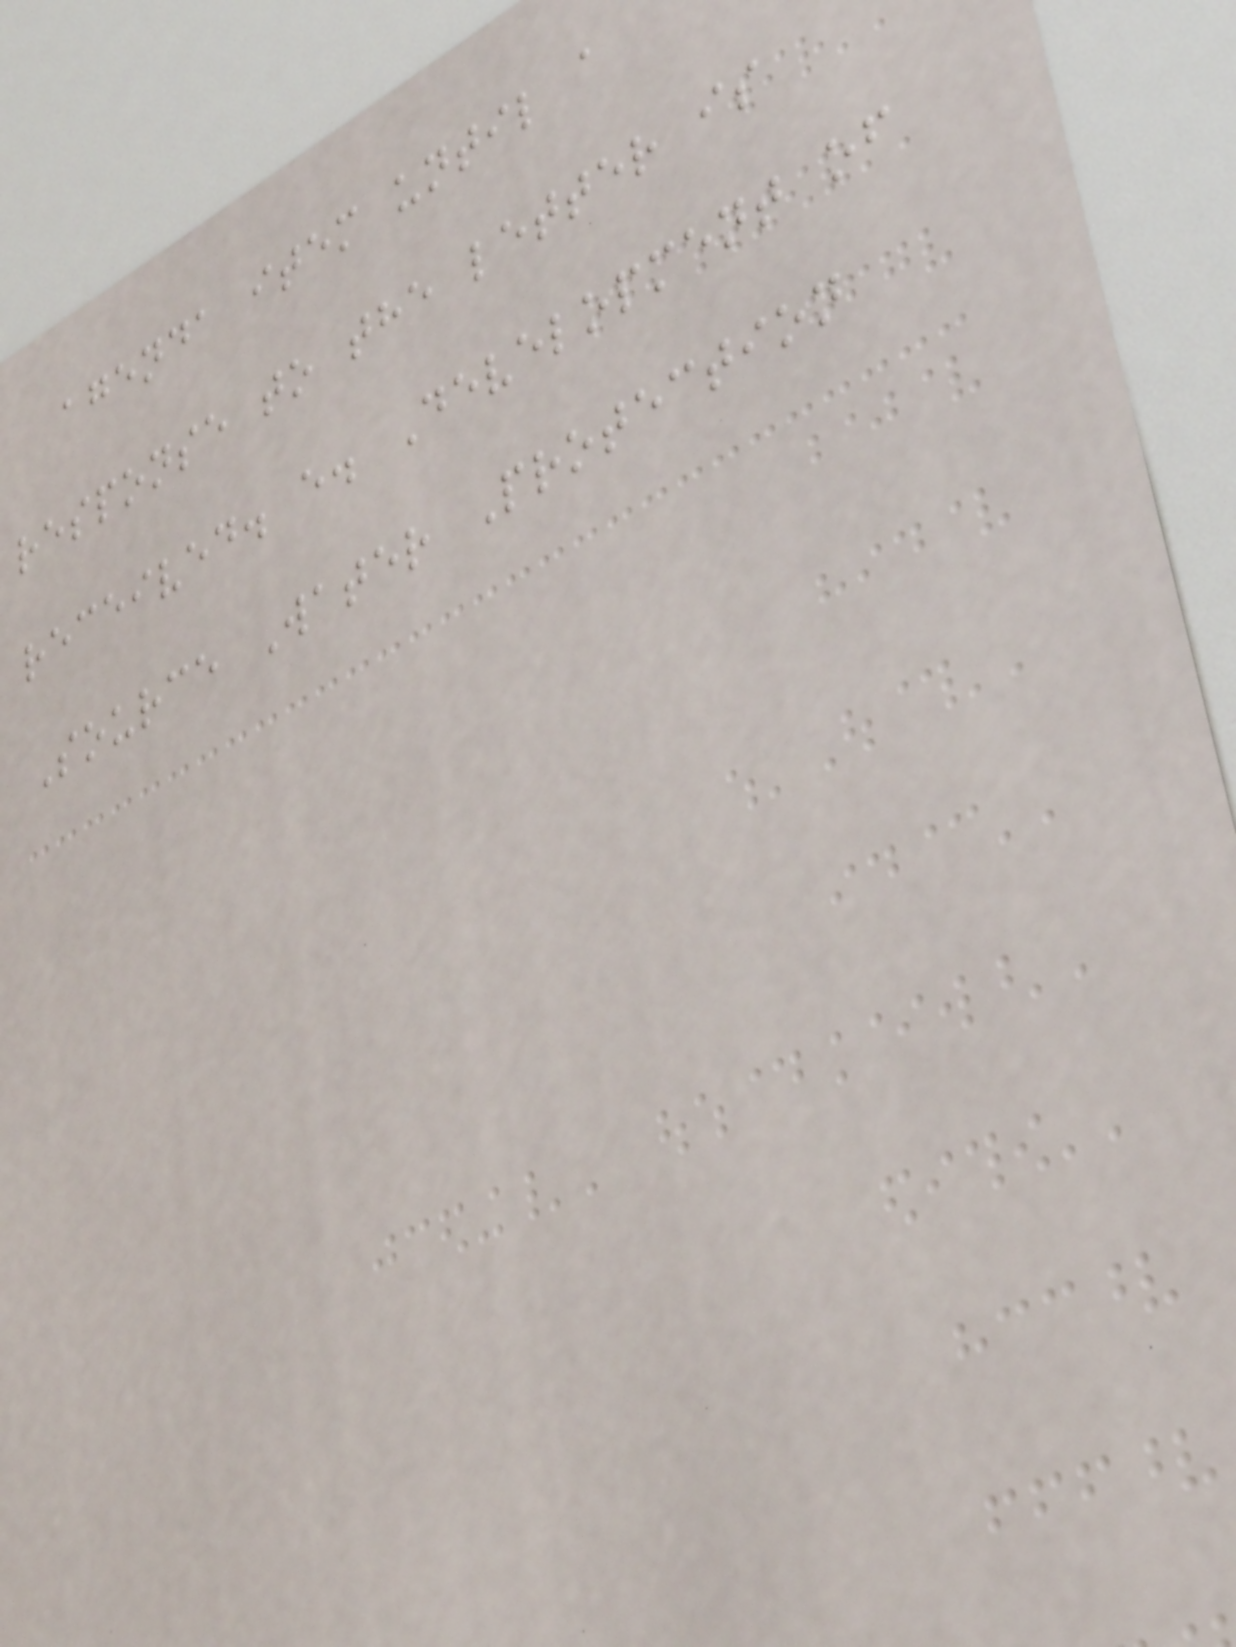agenda item until a
response to the letter is
received. e. Development of
Source Water Protection
